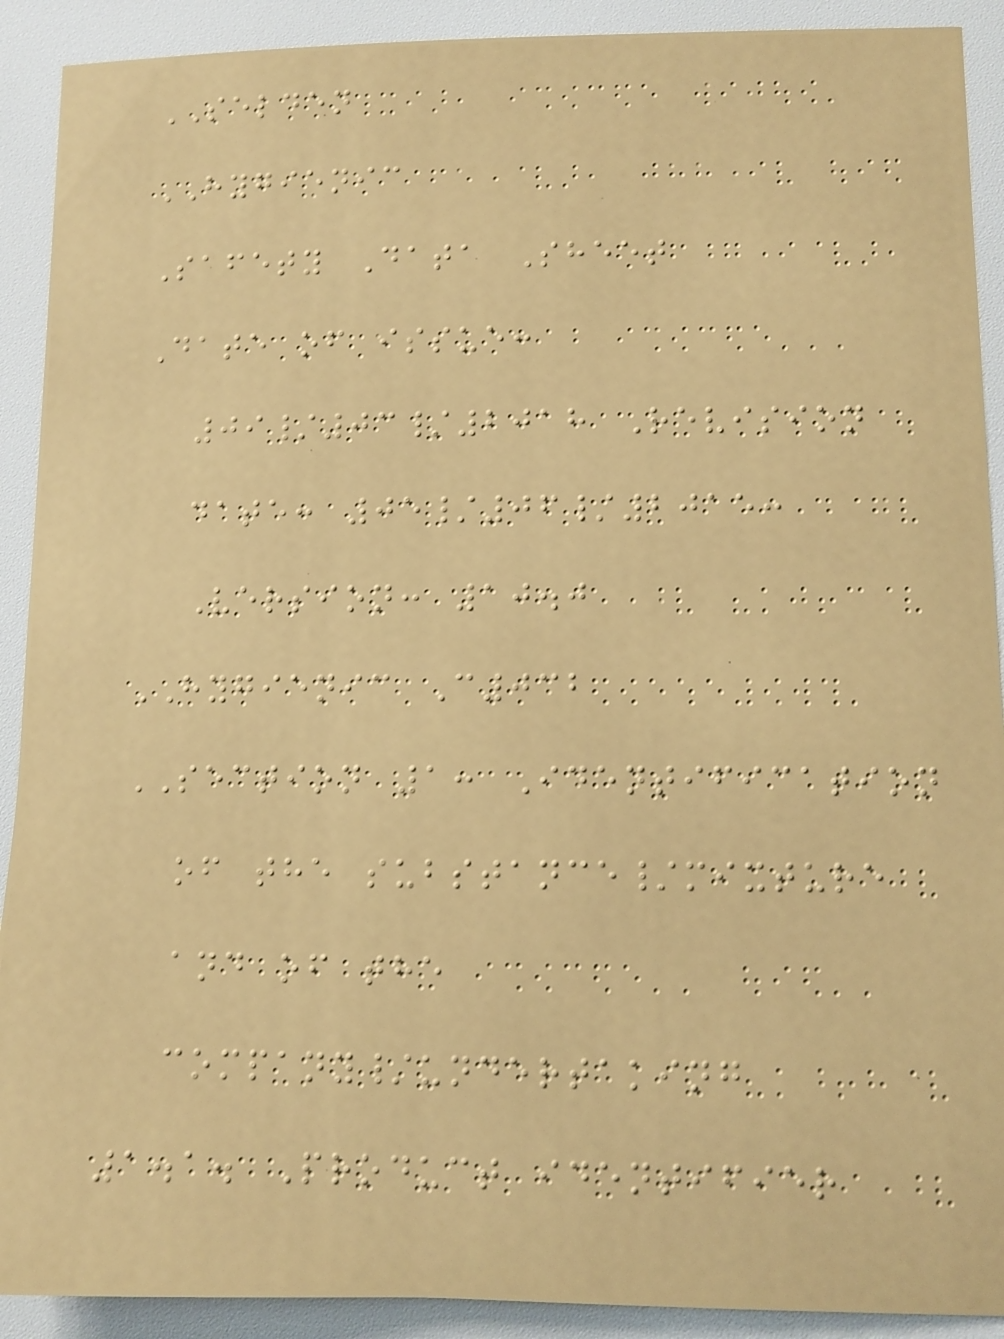SELDEN
HYGIENIC
Safety Data Sheet
Date of issue:
09/03/2018 Revision
date: 05/06/2015:
Version: 10.0
HYGIENIC C032
SECTION 1: Identification
of the substance/mixture
and of the
company/undertaking
1.1. Product identifier
